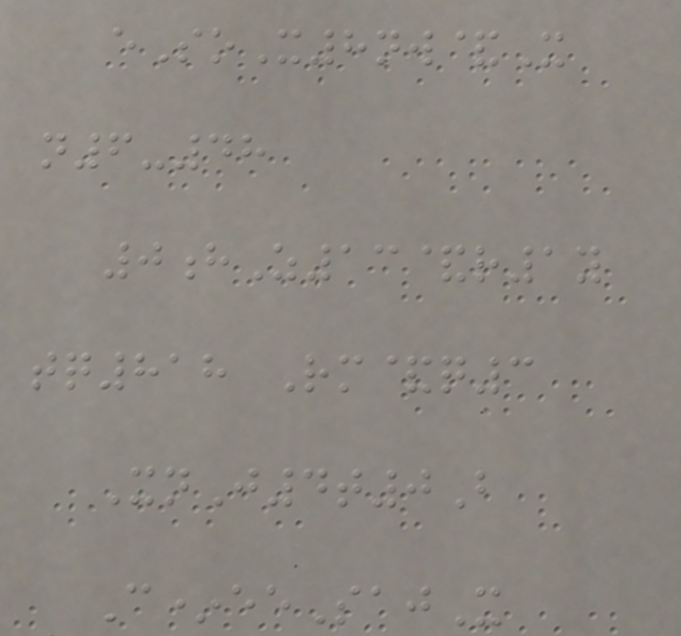eSoX8nw&X
n6-48
0hZ13&r1y
tq818 Rm&q3
XnJ4t0B
C*eeSajX
